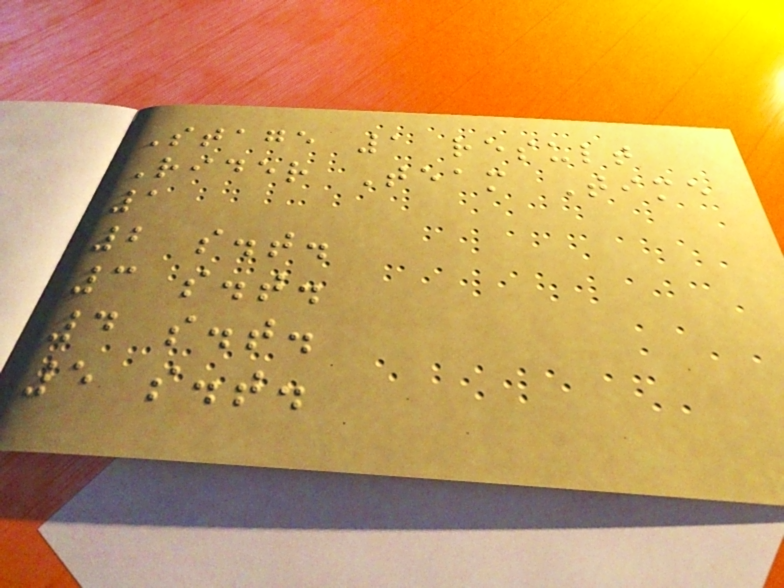Stage 1 result
Rider Team Time
1
2 s.t.
3 s.t.
4 s.t.
5 s.t.
